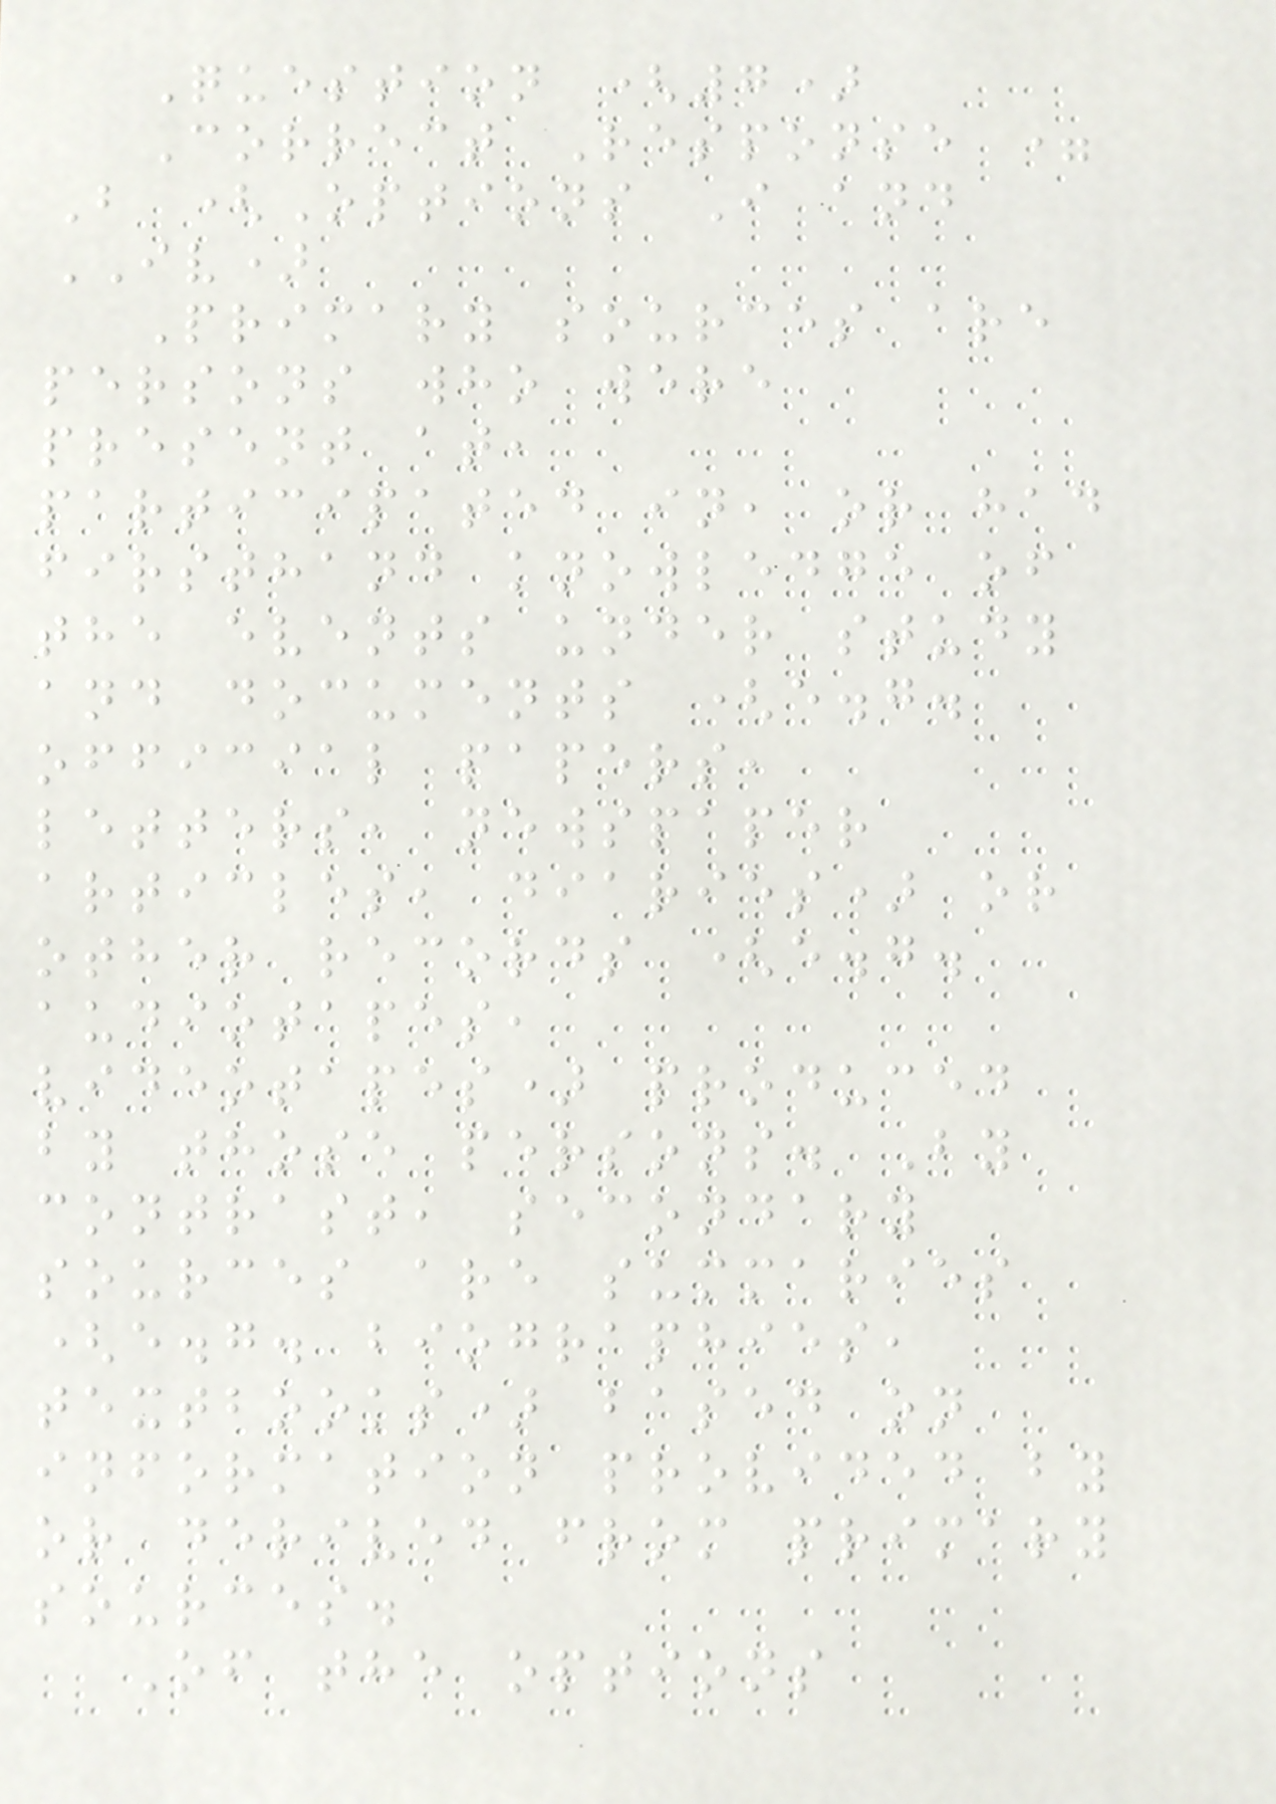Question (7)
Correct Response =
B (Options I and
IV)
Primary sources are
persons who were
present at,
participated in, or had
firsthand knowledge of
the events under study
and documents (e.g.
official papers,
letters, newspaper
articles, diaries) or
other records (e.g.
audiotapes,
videotapes) produced
by those persons. By
contrast, secondary
sources are summaries
(e.g. biographies,
textbooks) based on
information provided by
or derived from primary
sources.
Of the options
